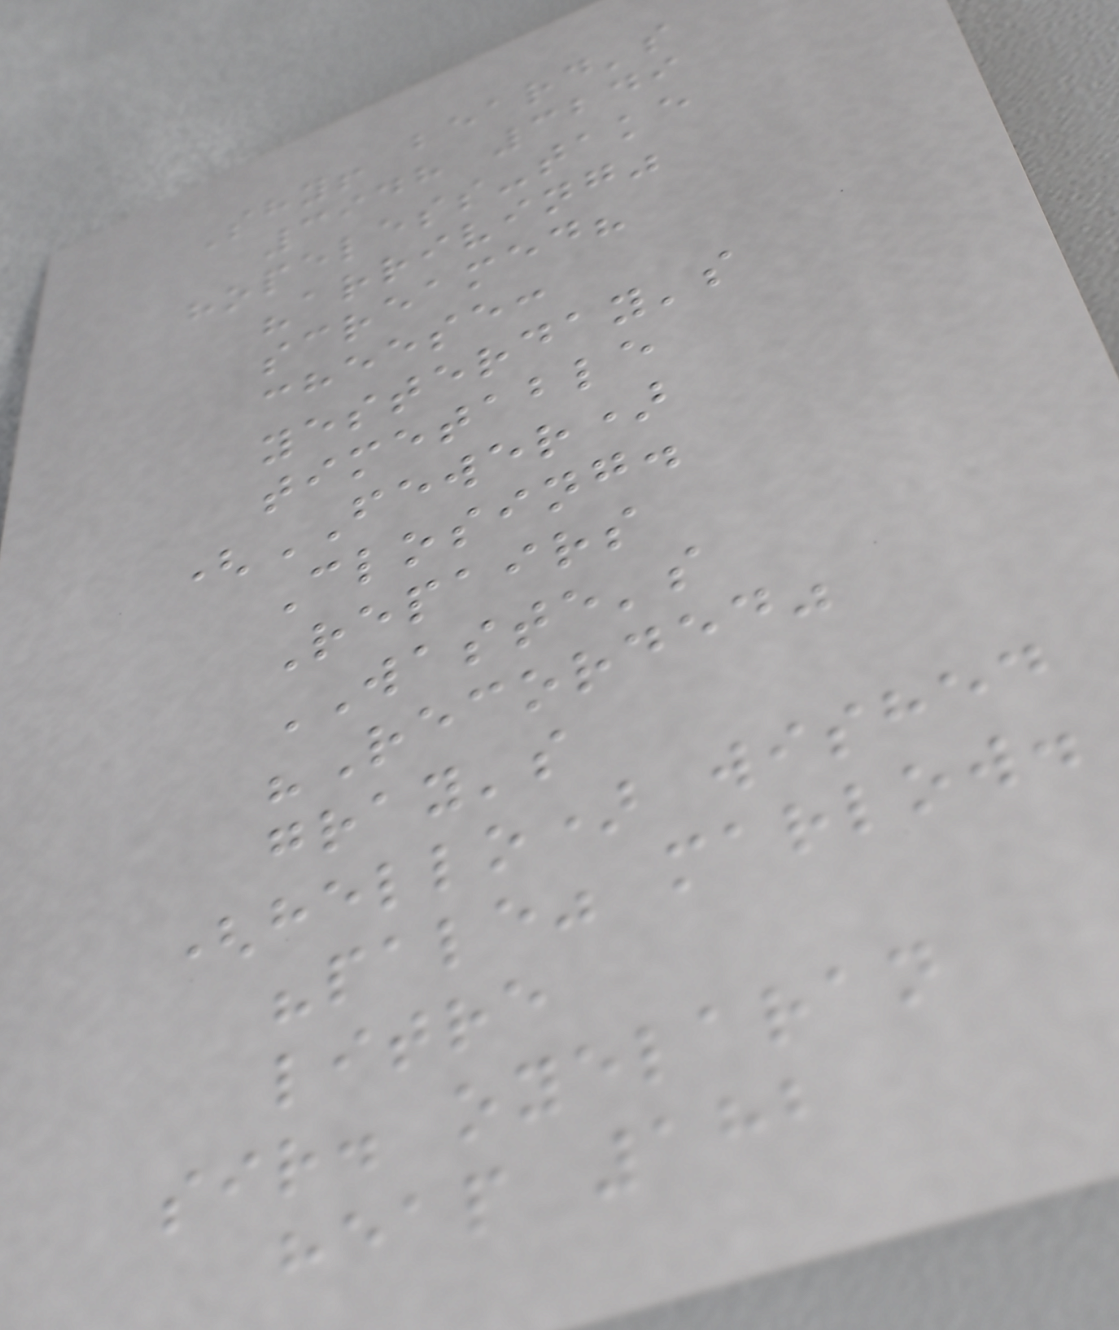Shy! beard's
3948 3249
hopeless-take
"arriving"
screamed?
cheese:
yesterday's
timetable
(FEWER)
Closing.
Repairs
WASTE's
"Recorded"
gray's
(hello) wished
"pale" marlow.
litre
sir. oyelaran
heap 182
